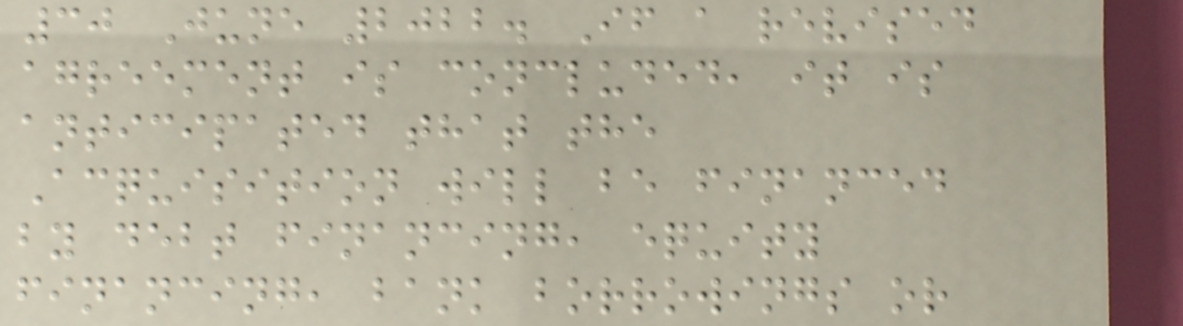30 June 2022. If a revised
agreement is concluded, it is
anticipated that the
Acquisition will be financed
by debt financing, equity
financing, bank borrowings or
